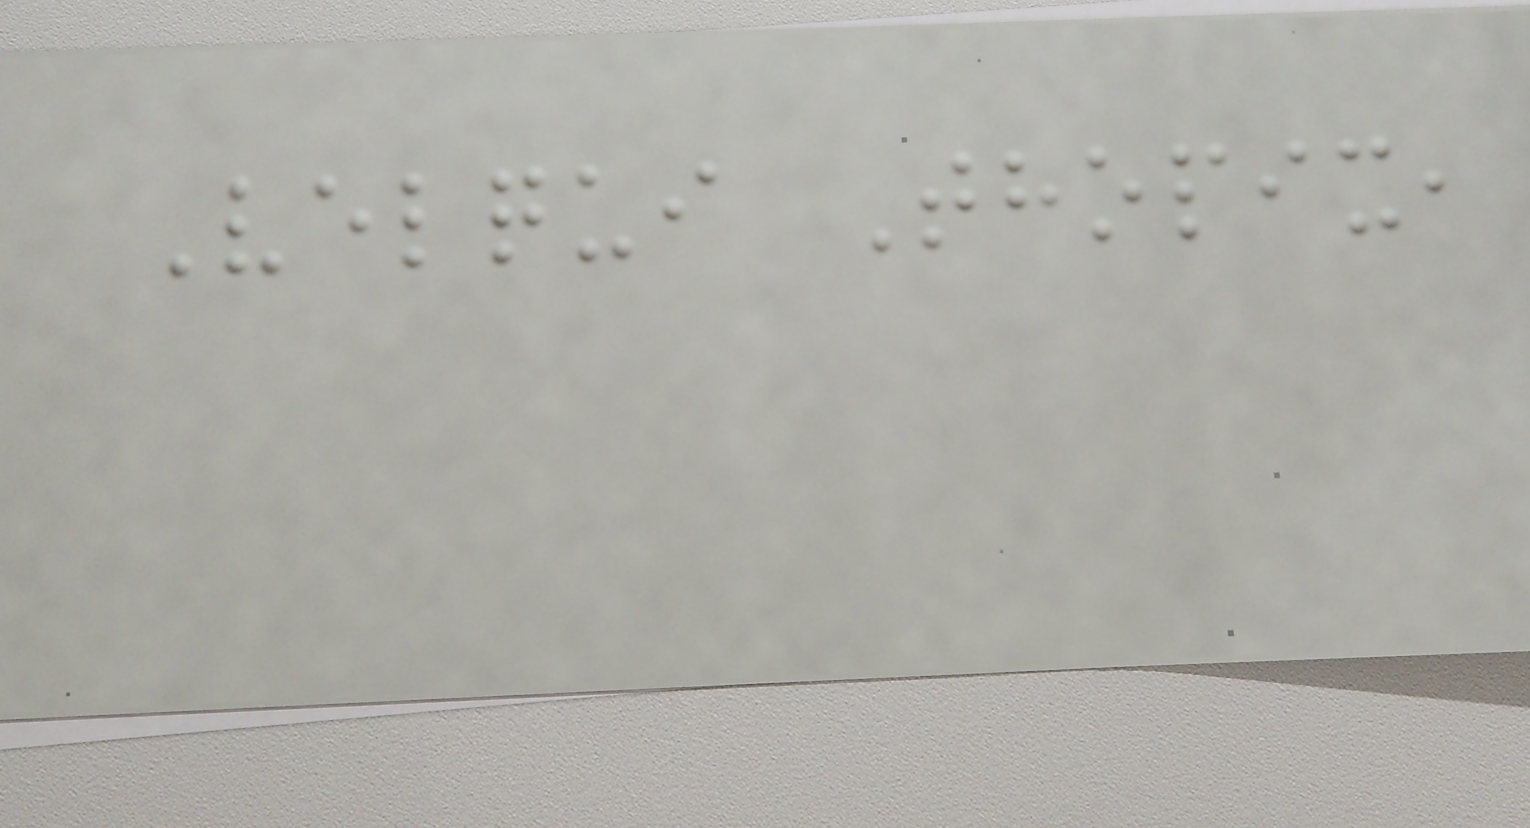Velqui Thopix,
